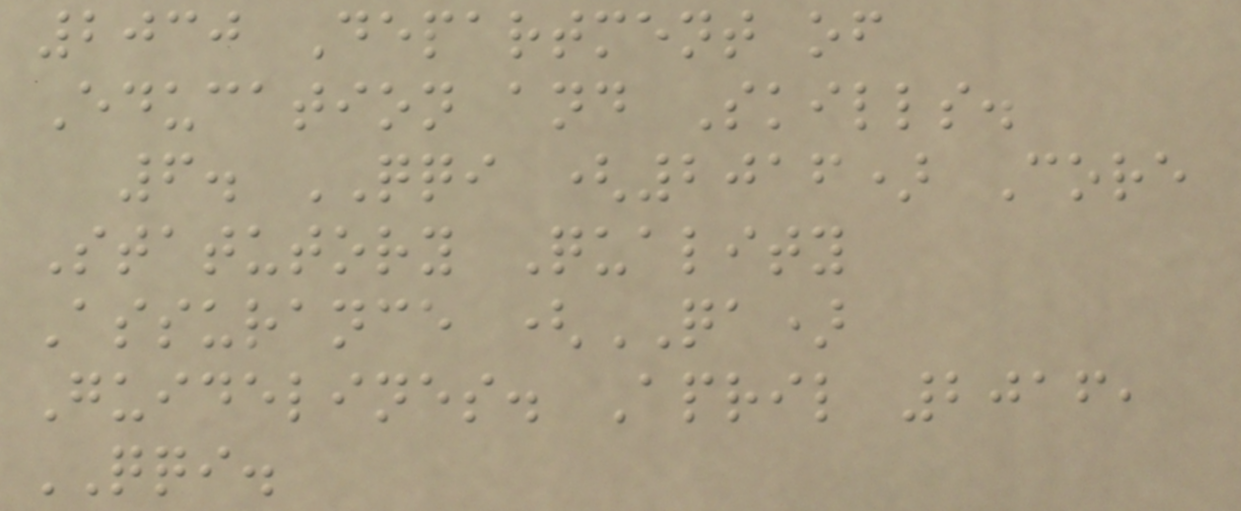2030 Department of
Education and Skills.
6. QQI (2016) Core
Statutory Quality
Assurance (QA)
Guidelines. April 2016,
QQI.
